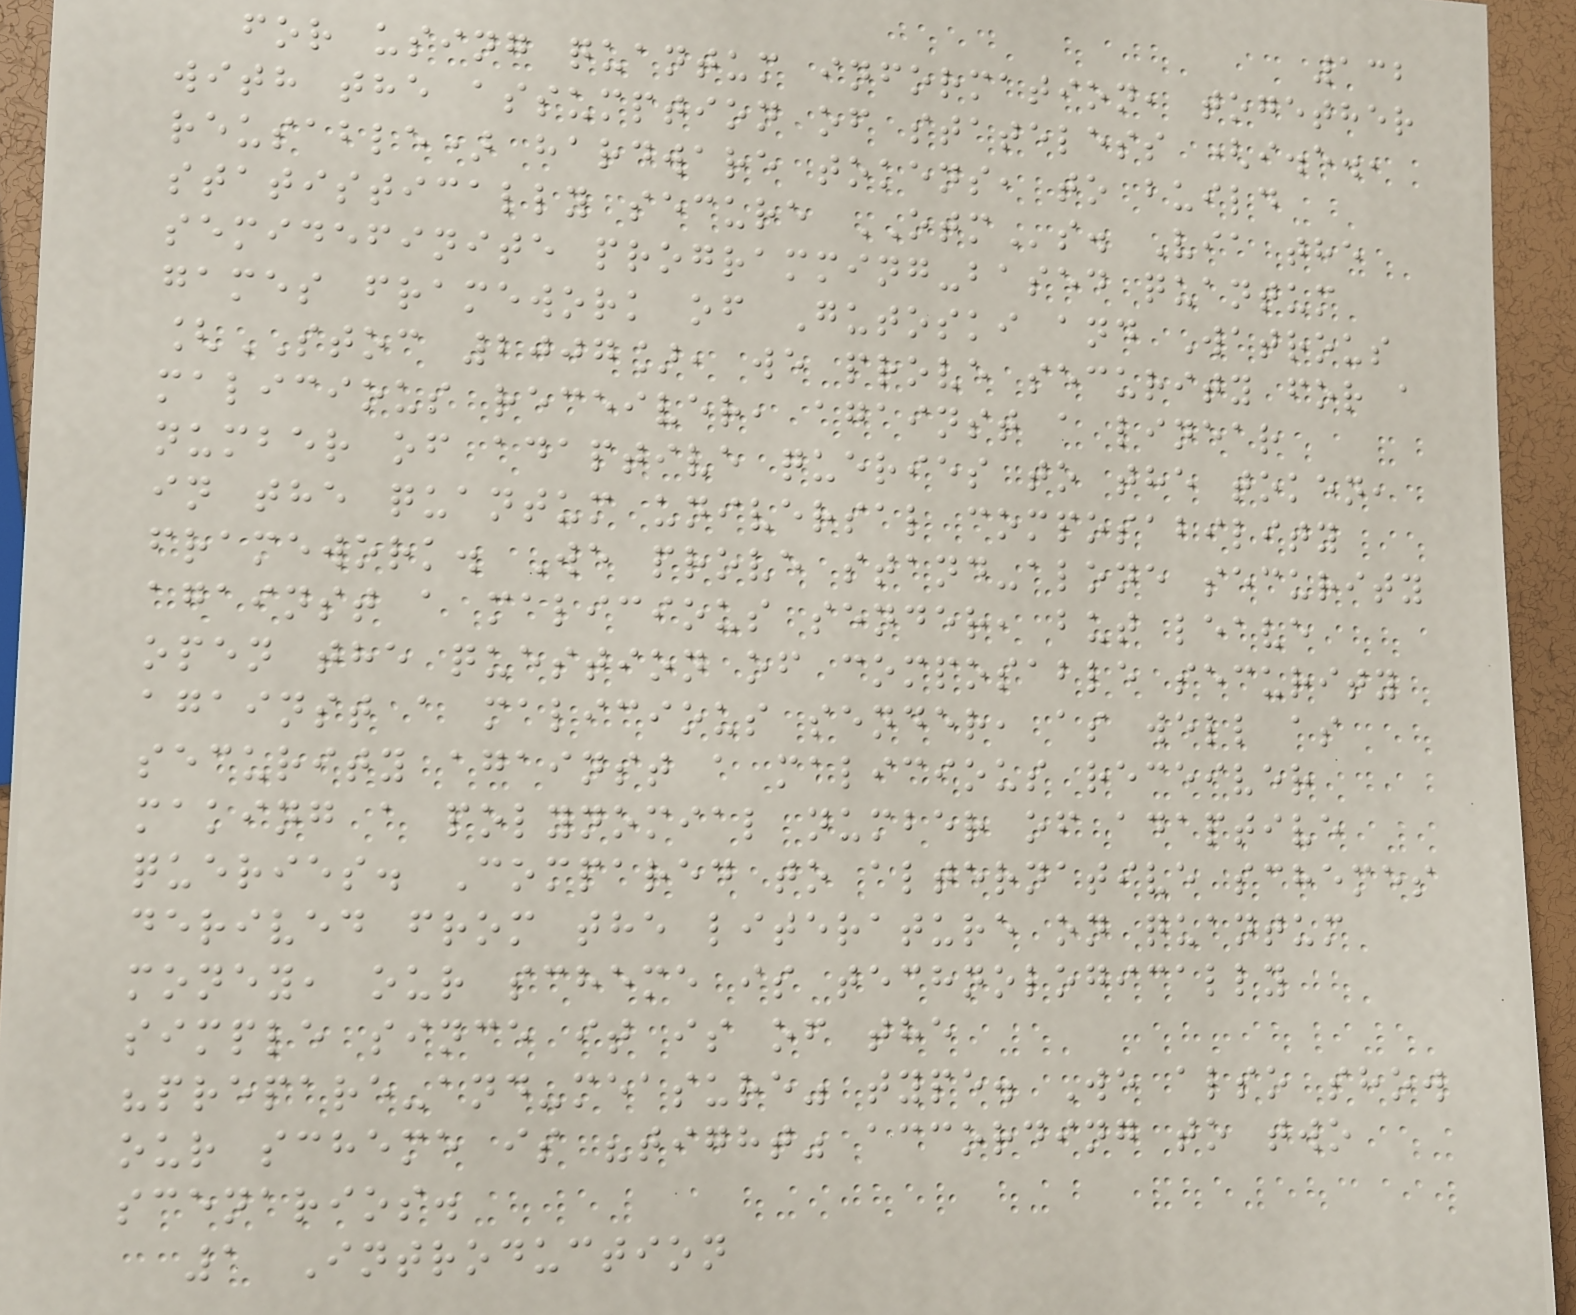132
for using quantum information, together
with the assumption of stateless (i.e.,
reusable) hardware tokens, to build
statistically secure OTMs. Via the
semidefinite programming-based quantum
games framework of Gutoski and Watrous
[STOC 2007], we prove security for a
malicious receiver, against a linear
number of adaptive queries to the token,
in the quantum universal composability
framework. We prove stand-alone security
against a malicious sender, but leave
open the question of composable security
against a malicious sender, as well as
security against a malicious receiver
making a polynomial number of adaptive
queries. Compared to alternative schemes
derived from the literature on quantum
money, our scheme is technologically
simple since it is of the
"prepare-and-measure" type. We also show
our scheme is "tight" according to two
scenarios.
1 Introduction
